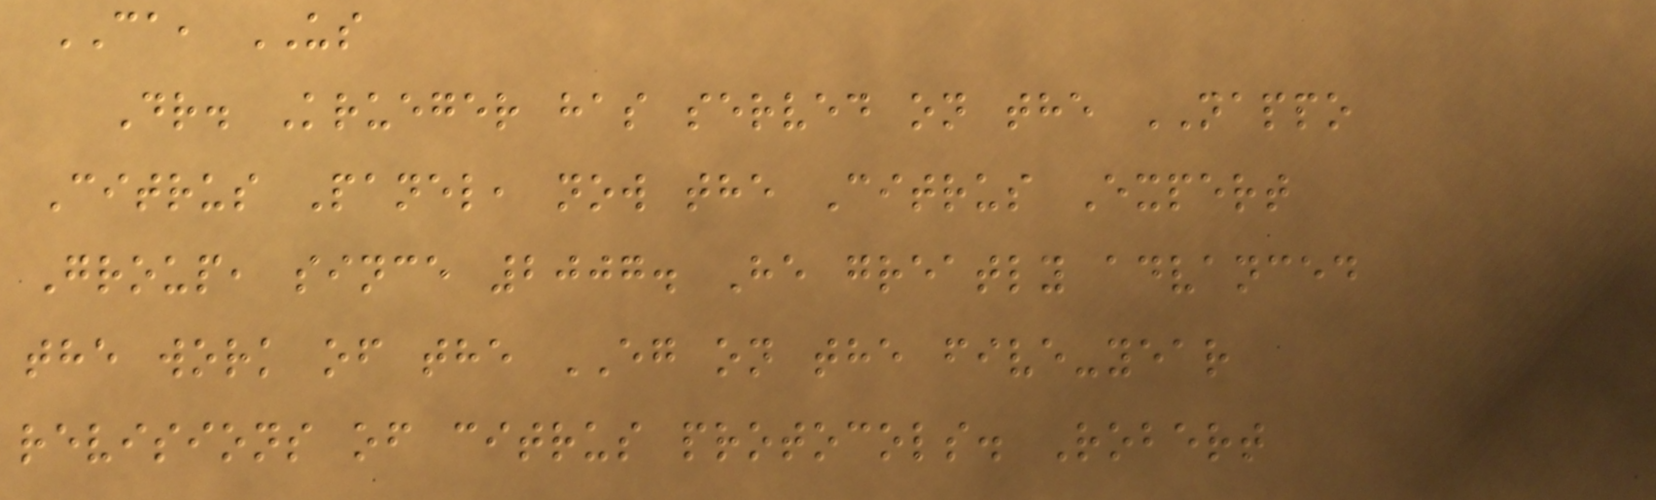CA, US
Dr. Krueger has served on the NAPPO
Citrus Panel, now the Citrus Expert
Group, since 2007. He greatly advanced
the work of the EG on the five-year
revisions of citrus protocols. Robert
